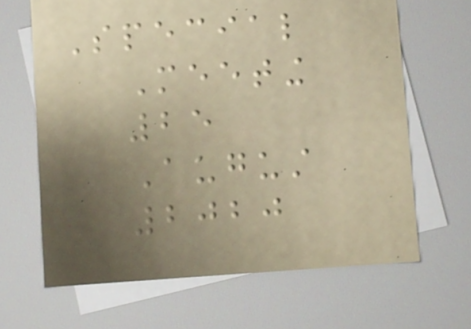Special
Meeting
25
August
2020
